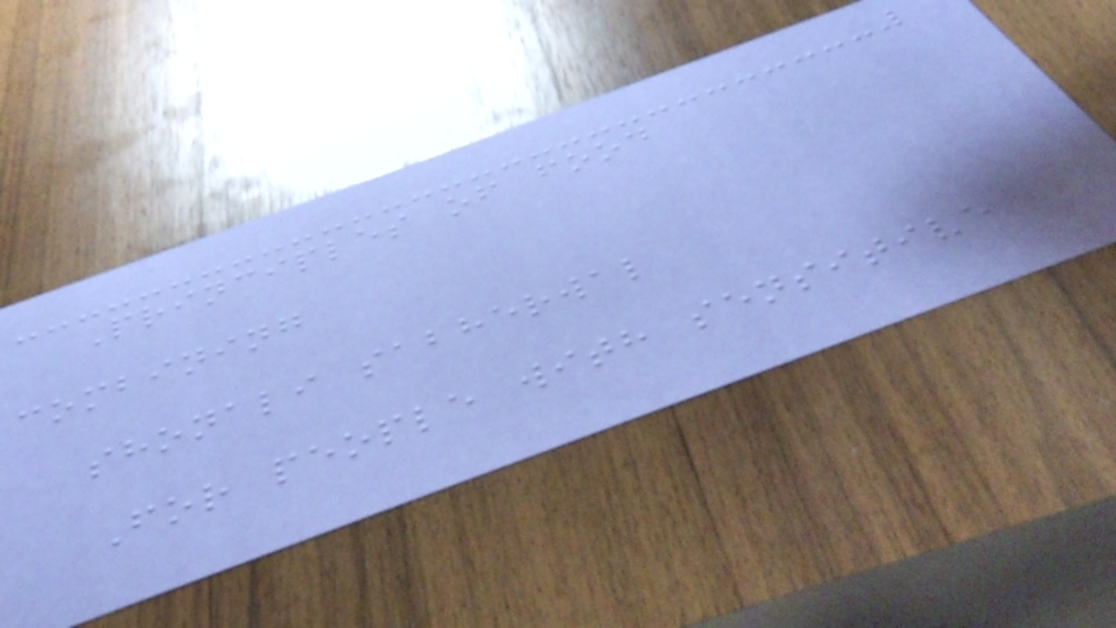Principles of food
combining
shonali sabherwal
For people with sensitive
